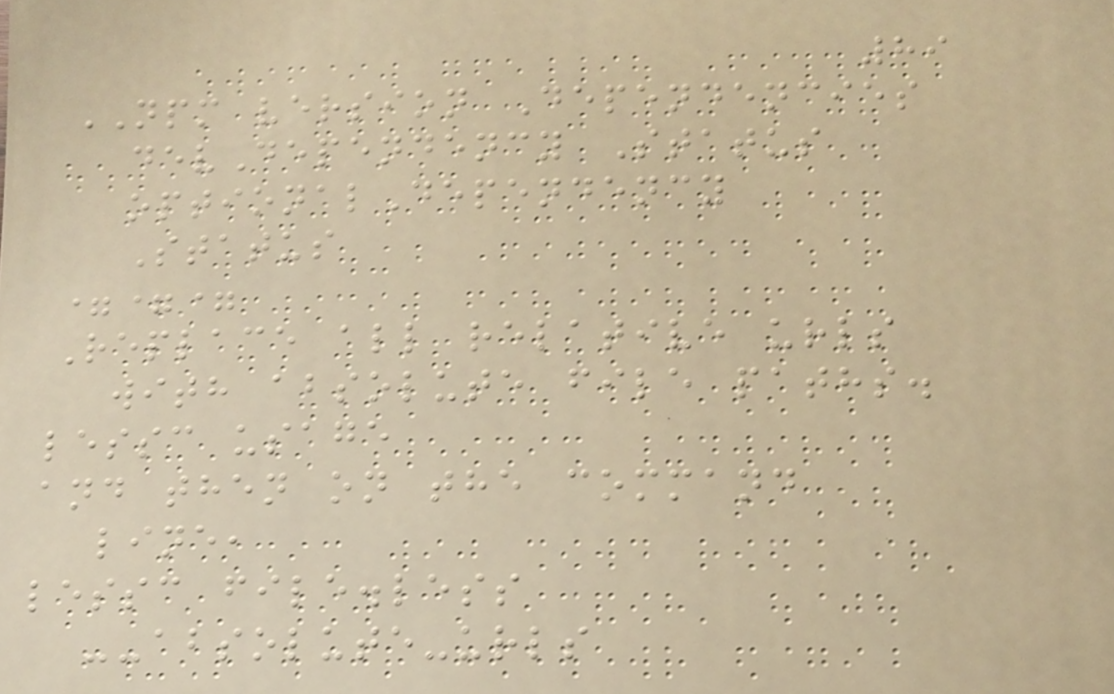89
NPM version Dependencies
devDependency Status
optionalDependency
Status
===
Replace all relative urls
with absolute file paths.
lessc usage
and then on the command
line,
lessc file.less
--absolute-urls
